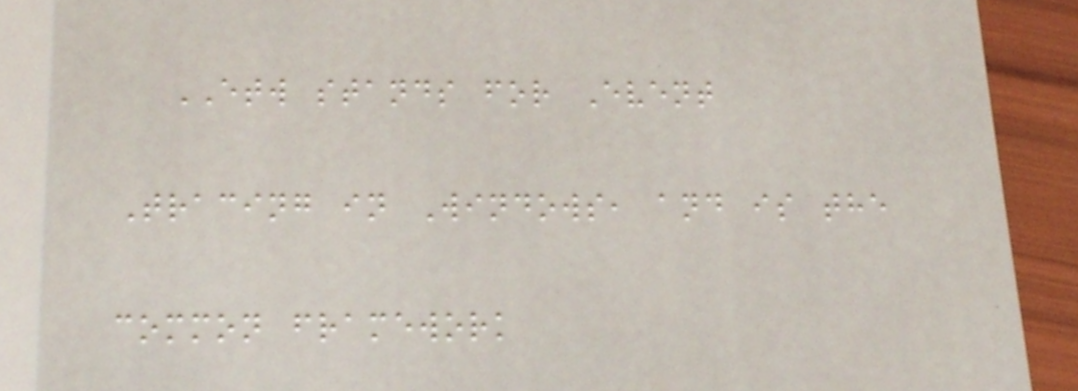ETW stands for Event
Tracing in Windows, and is the
common framework
